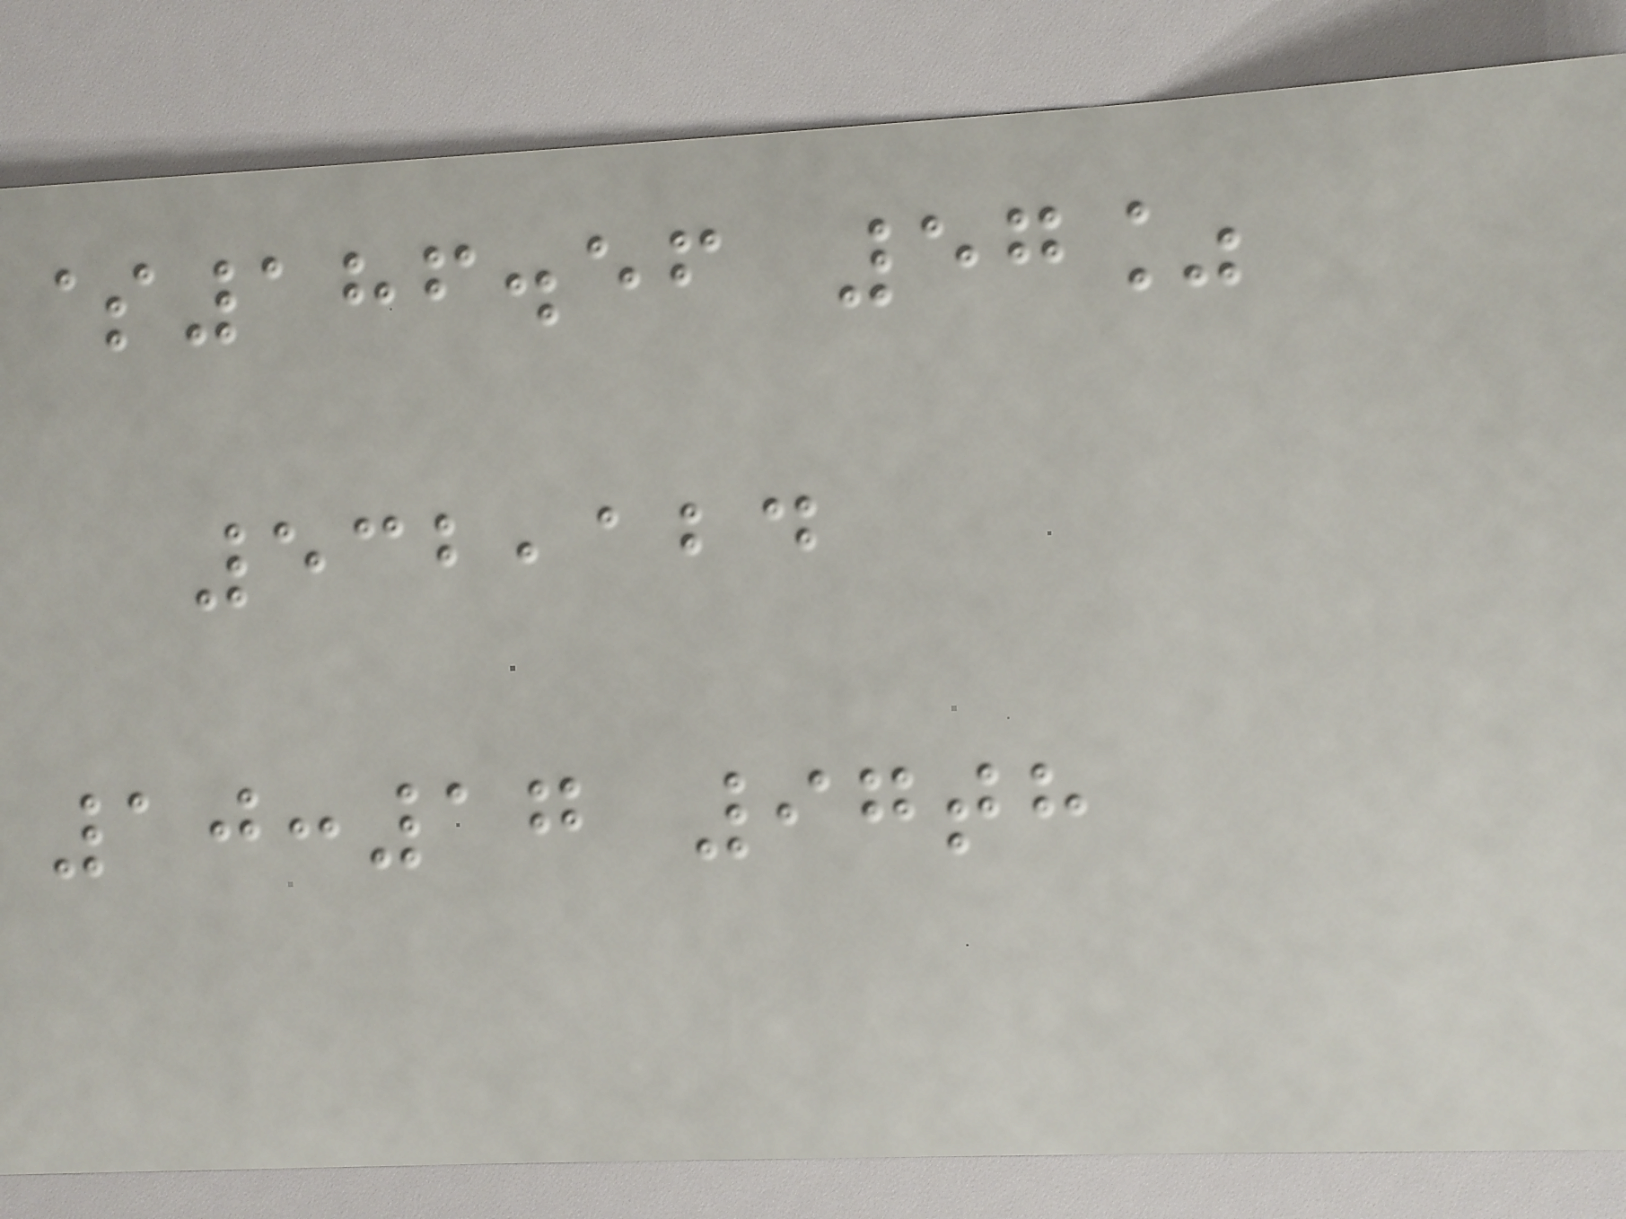$186.56 57%
532,124
10:17 97th
